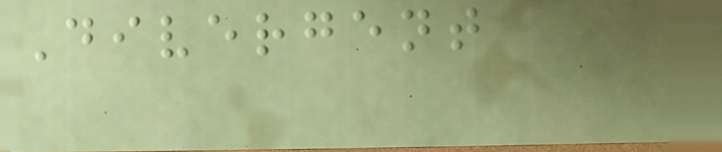Divergent
